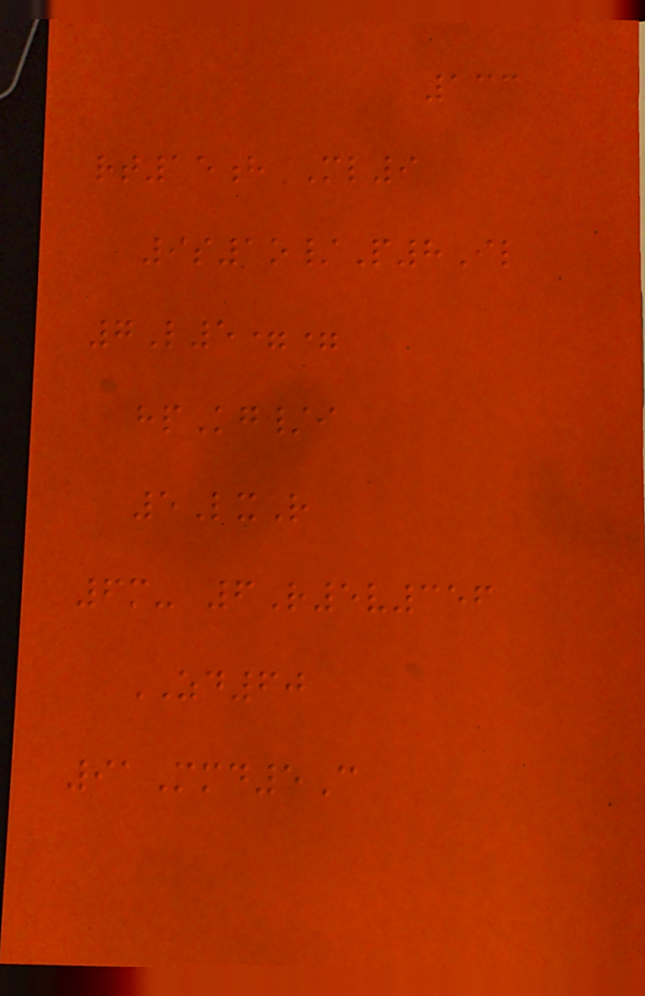133
rt15h Ml9
9s1o/P8Il
7L5==
hpKg/i
5LxR
6m- 6R5v356
ZD60
91Mmd5C
